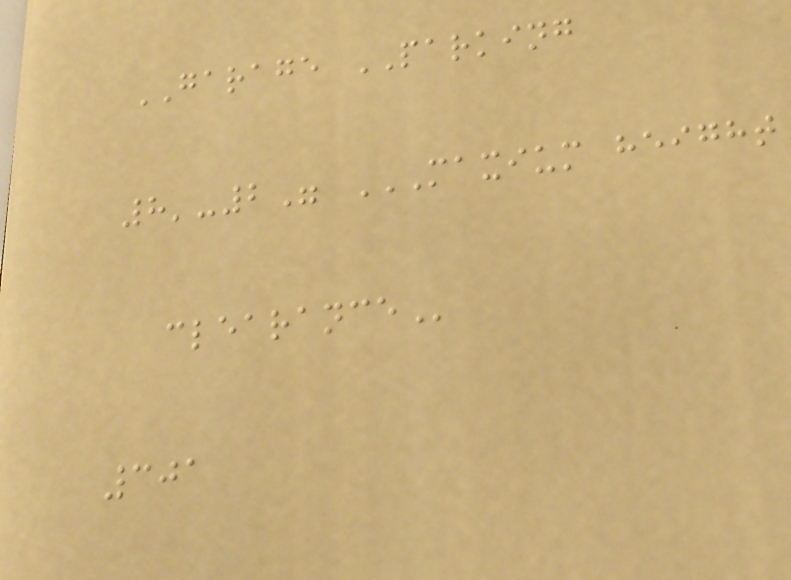GARAGE PARKING
8'-2" MAXIUM HEIGHT
CLEARANCE
301
